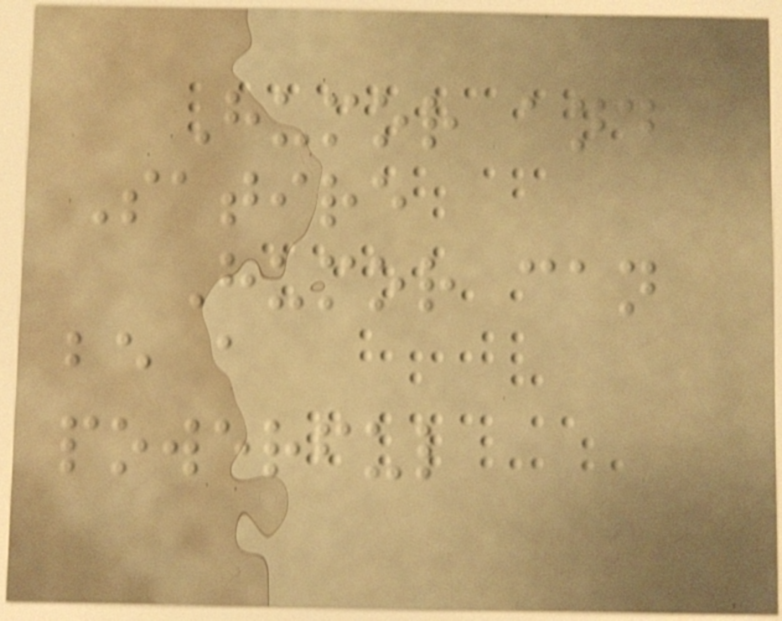Humor and
Satire
Humor can
be a
powerful
